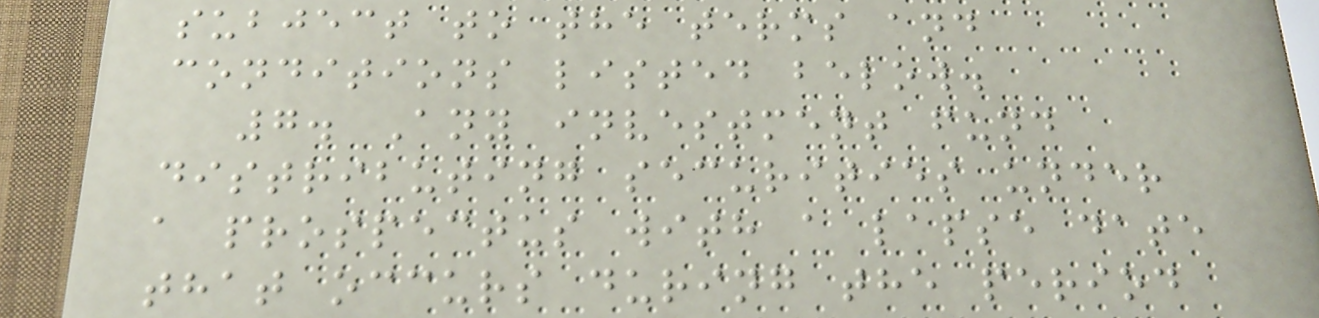subject to the terms and
conditions listed below.
7. Any investment fund
distributing securities under
a prospectus with a lapse date
that occurs during the period
